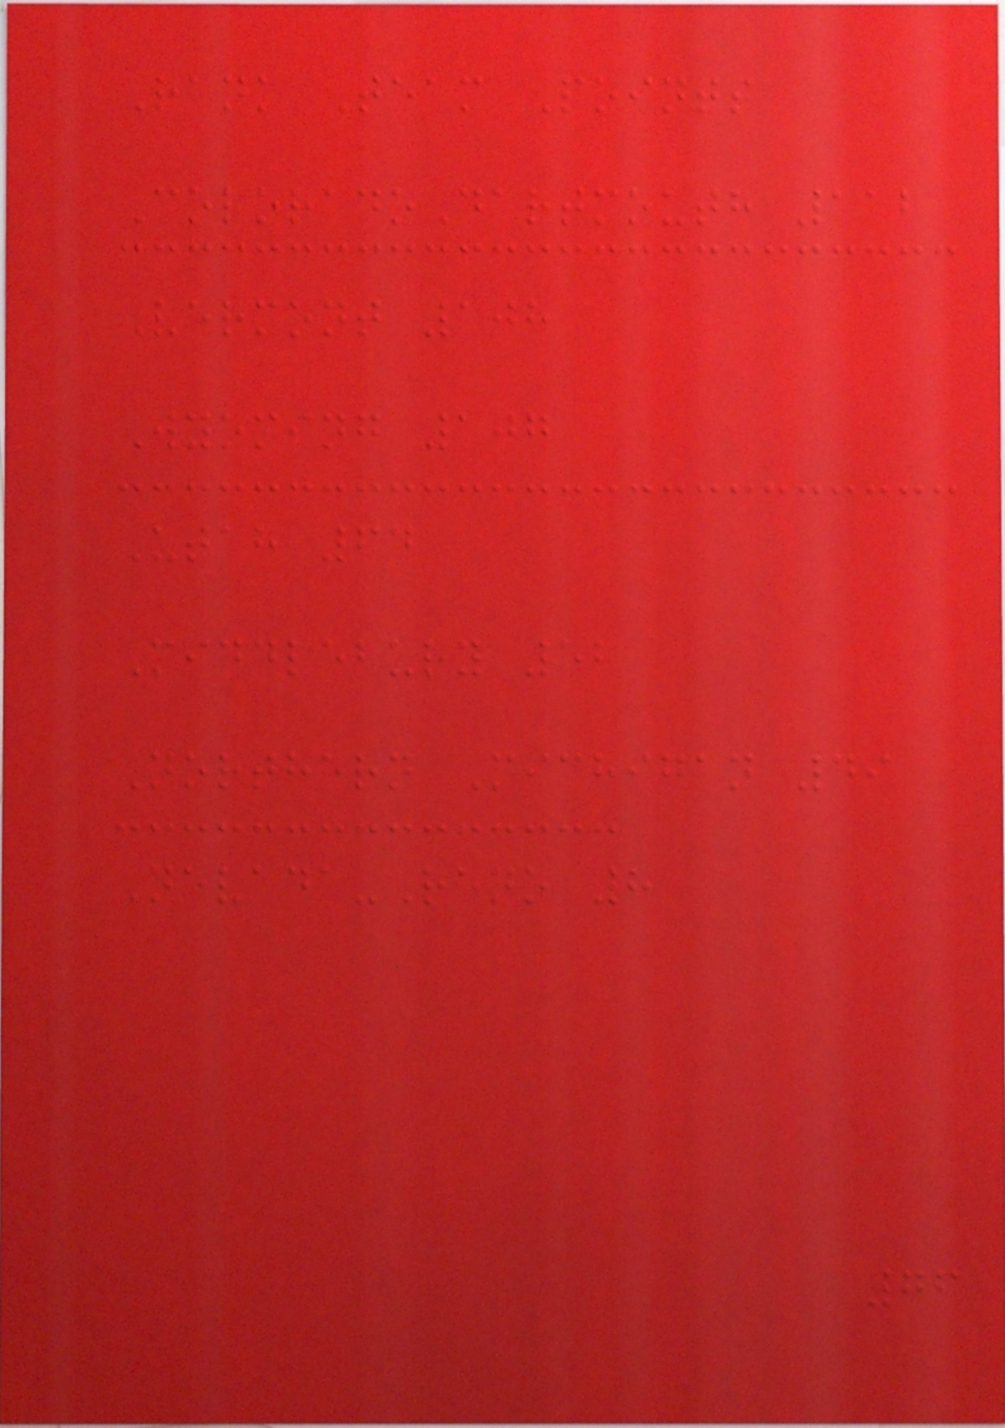Rank Team Points
ColoradoDartmouth 112
Vermont 108
Wyoming 107
Utah 64
Middlebury 52
Northern Michigan 49
Nevada-Reno 8
76
